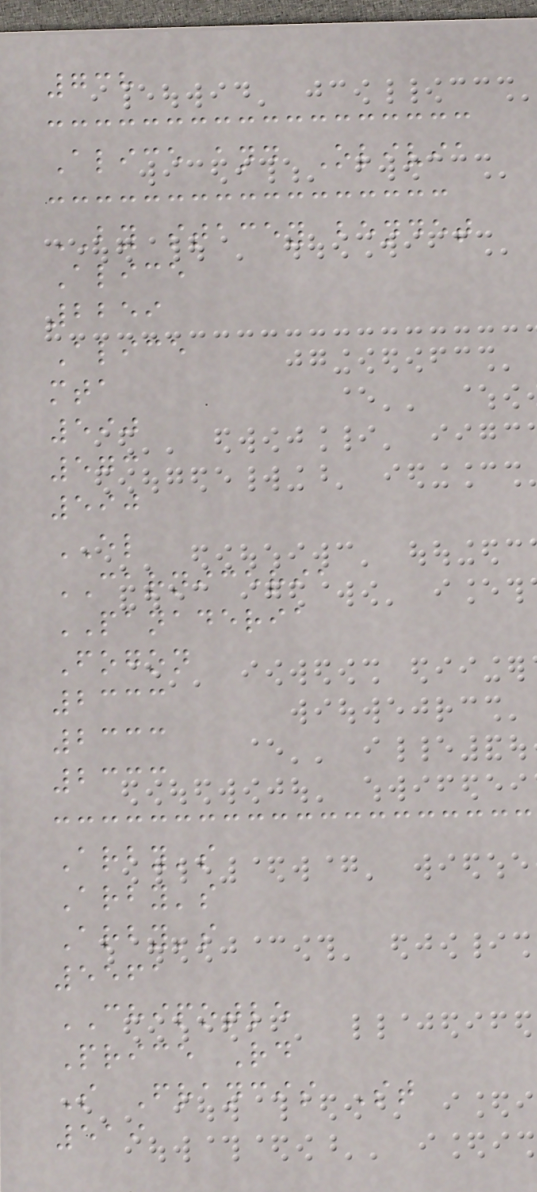738
Alice and Olivia
BY stacey bendet
Alice
2259
Alice
mta
590
573
590
EL
CARNICERIA
PANADERIA
Fogon
2333
2333
2333
Arby's
Arby's
Arby's
5561
CHIPOTLE
Price Rd
S Francis St
519
